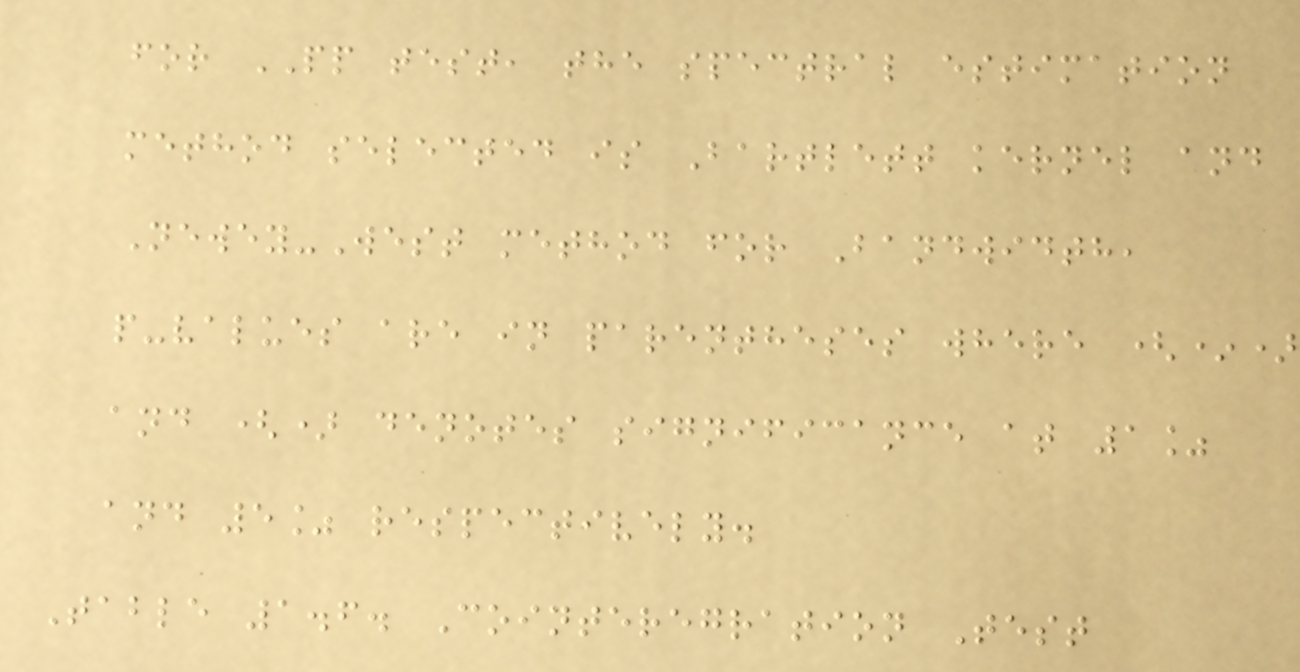for PP test, the spectral estimation
method selected is Bartlett kernel and
Newey-West method for Bandwidth,
p-values are in parentheses where (*)
and () denotes significance at 1%
and 5% respectively.
Table 1.6. Cointeregration Test
